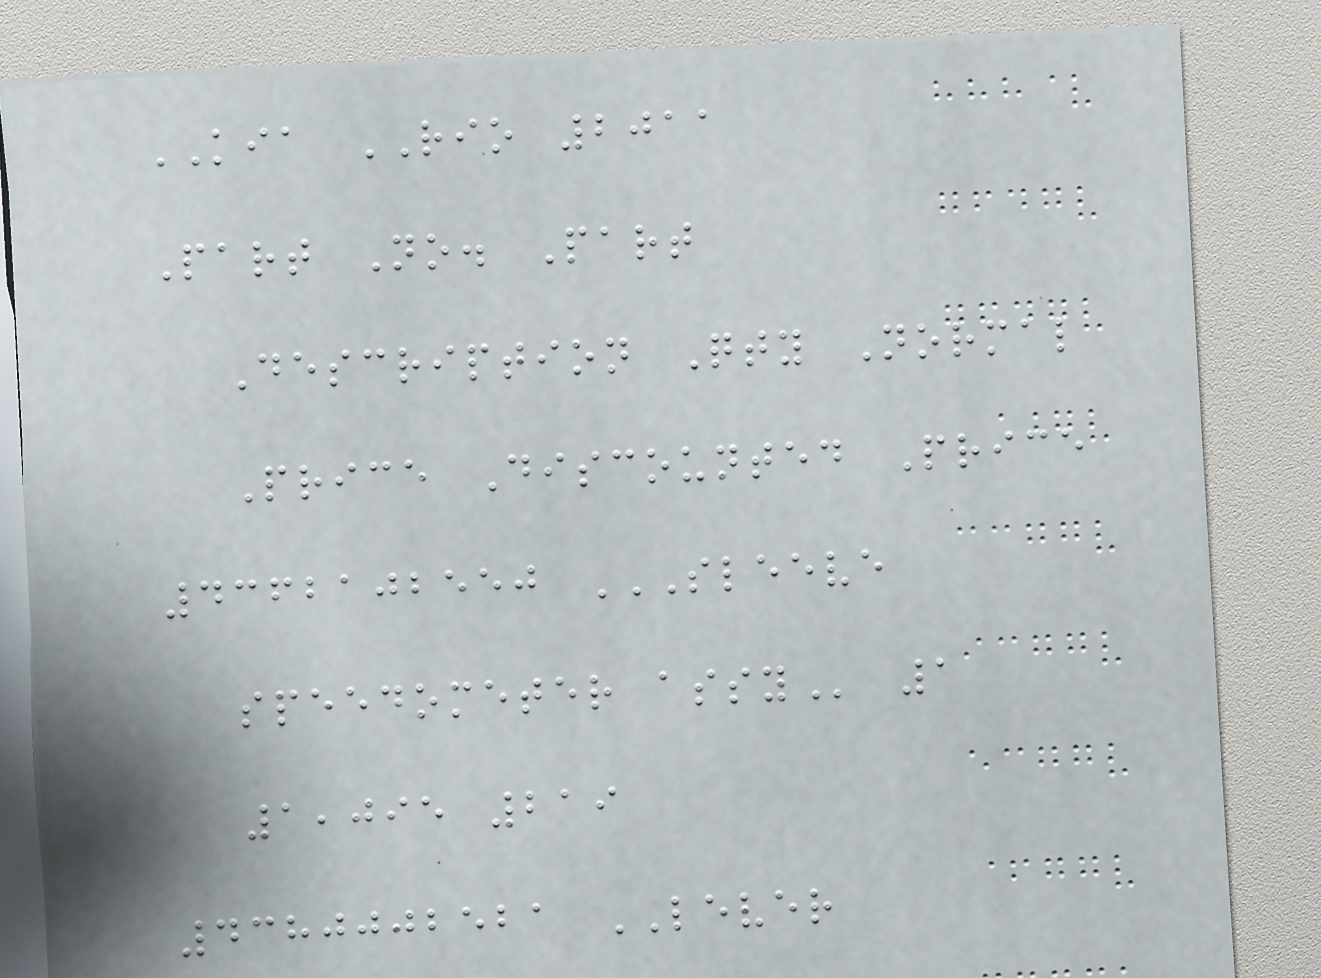KIA RIO 2011
Part No. Part
Description Qty Normal
Price Discounted Price
4362102550 SLEEVE
SPEEDOMETER ASSY 1
1,095 219
4380002521 LEVER
